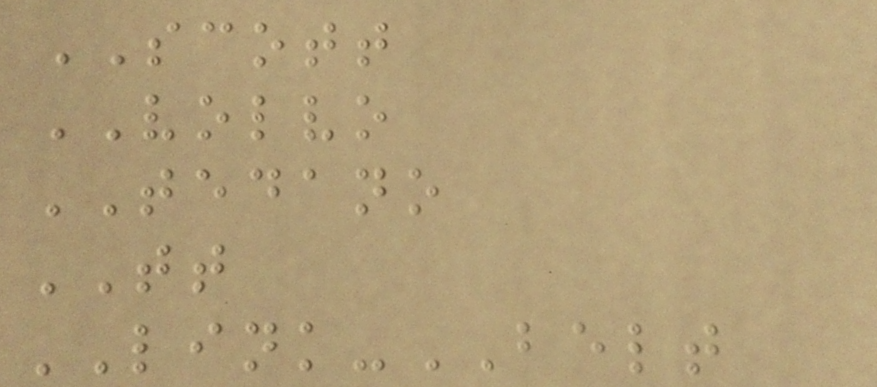SCOTT
VOLVO
TEDANO
TT
LINK-BELT
